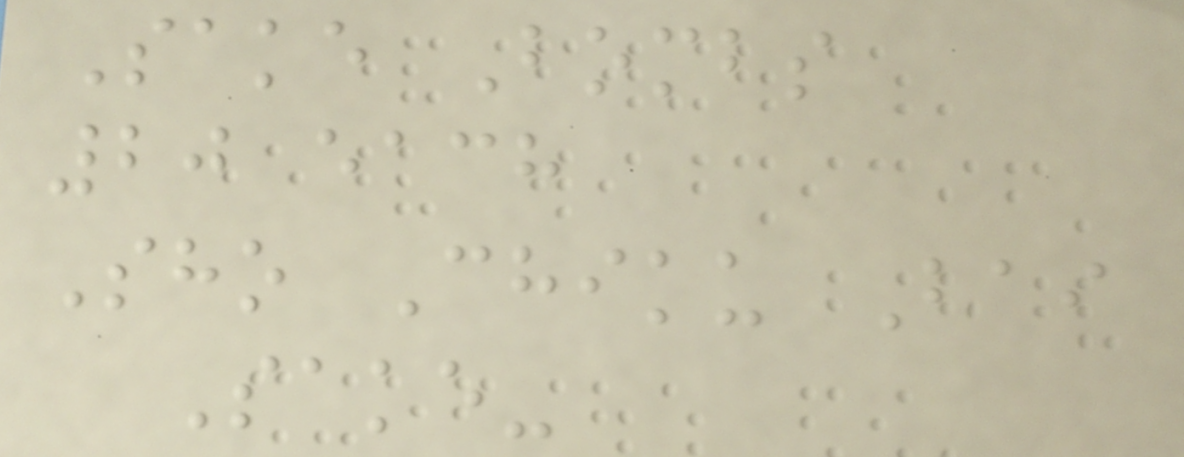Sake Bombs
20 each
Sho Chiku Bai
Sake-
